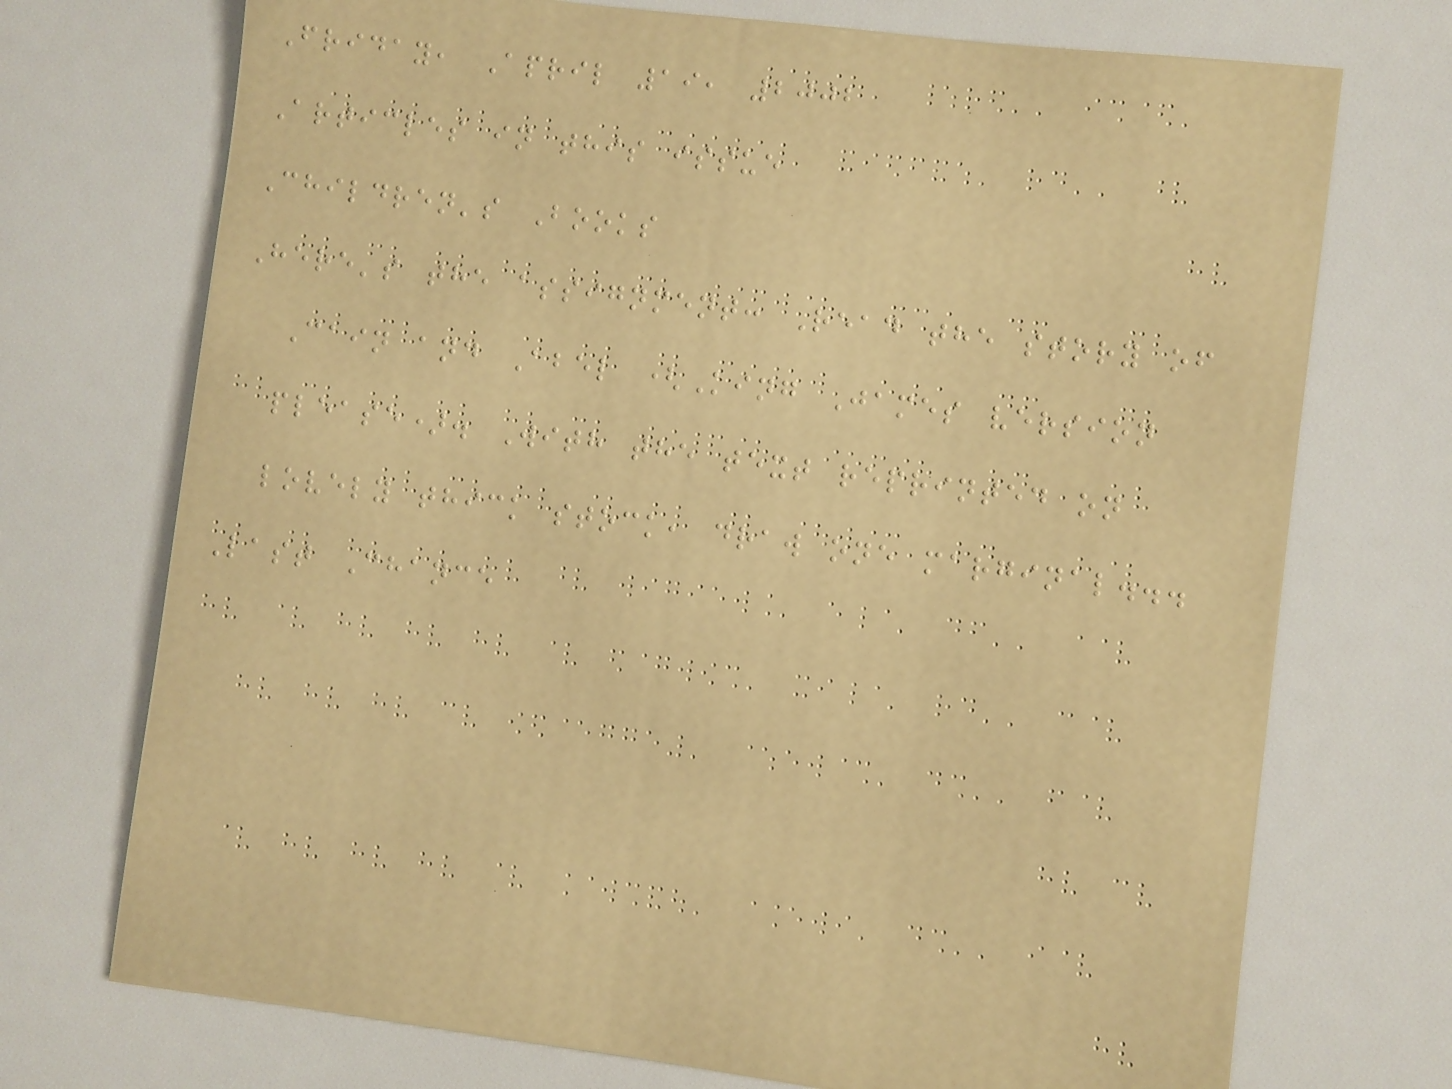Friday, April 19, 2002
Articles in this issue
Children's Books
Here's the assignment: Read the story of
Cain and Abel (King James version
please). With the text reprinted on
lovely thick stock, draw one marginal...
Last Chance
